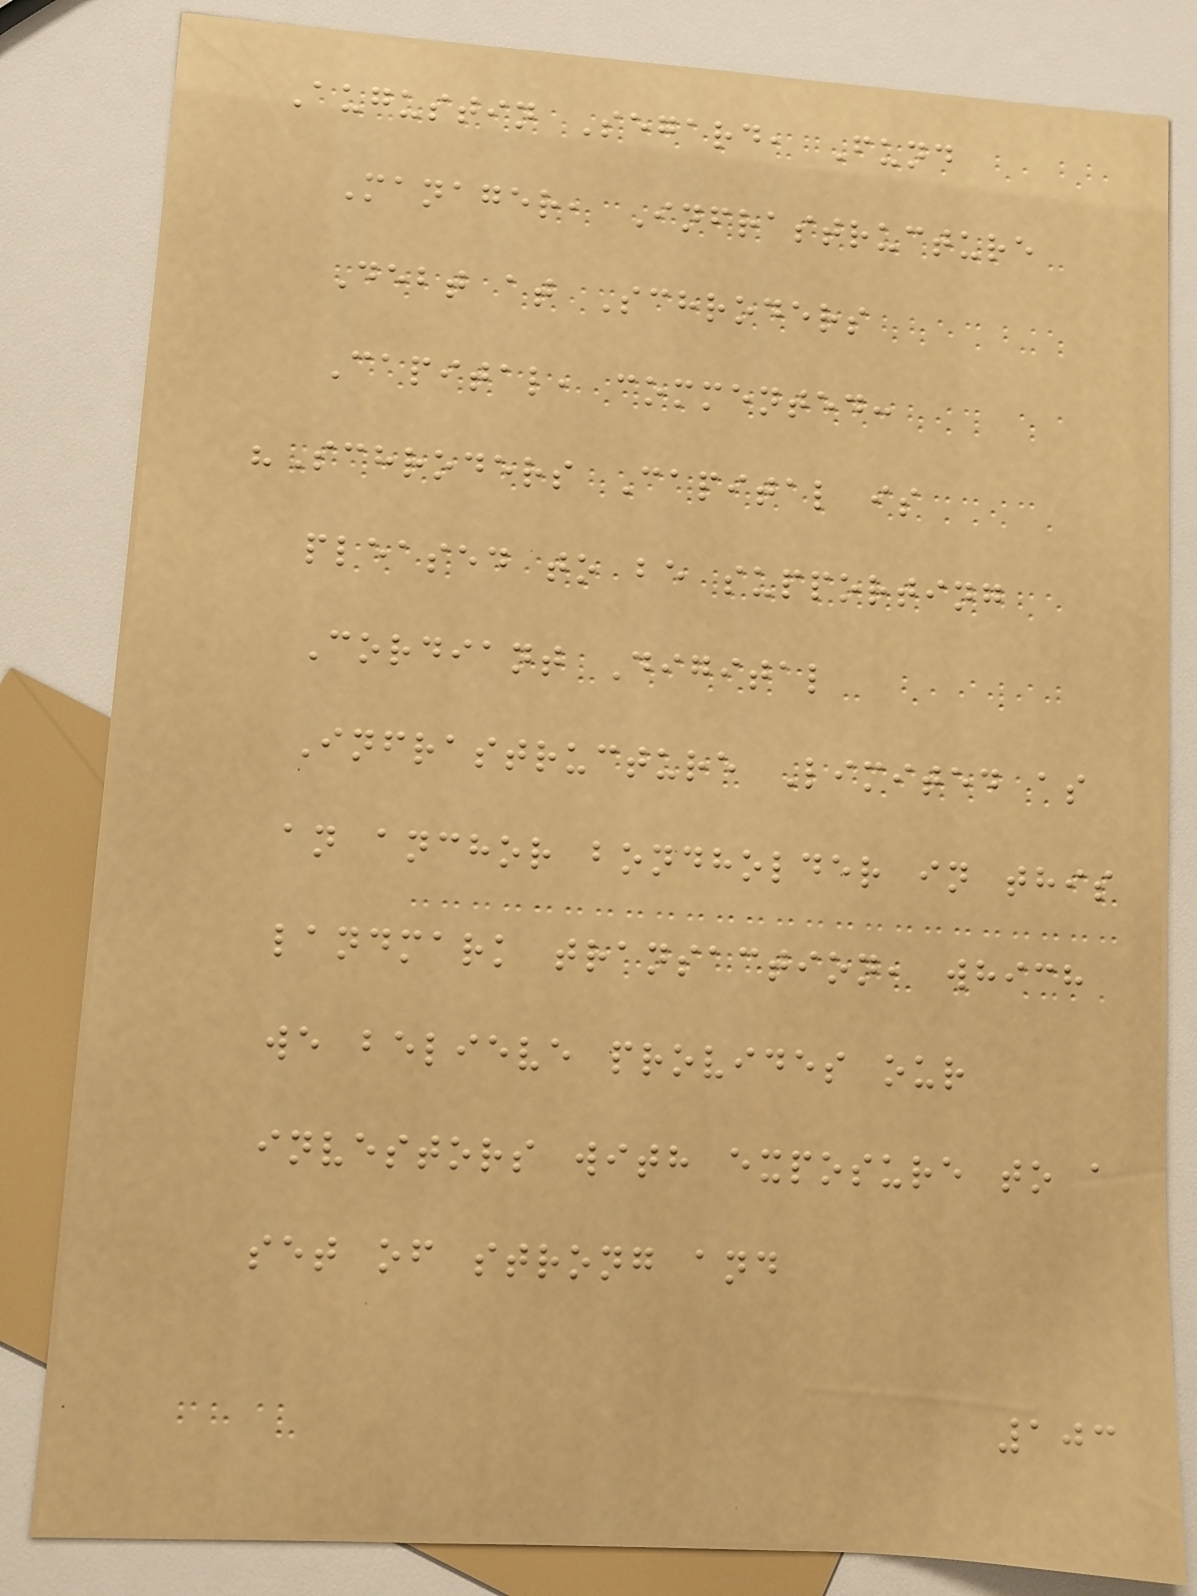Augustin Segard, Fund
Manager, Infrastructure
Debt at Schroders
Capital, commented:
"Schroders Capital is
pleased to be supporting
Cordiant Digital
Infrastructure Limited as
an anchor bondholder in this
landmark transaction, which
we believe provides our
investors with exposure to a
set of strong and
103
